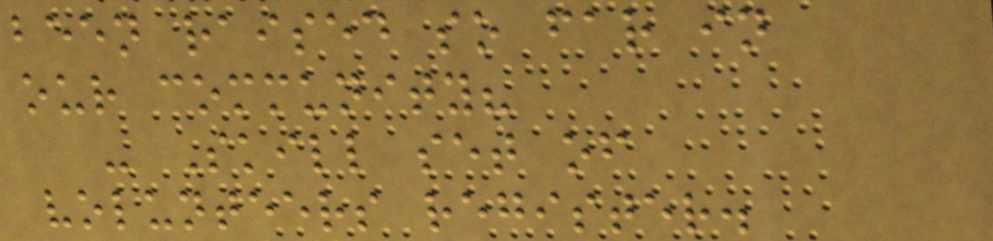been raised so far in
our community?
- Skill set of
volunteers register.
